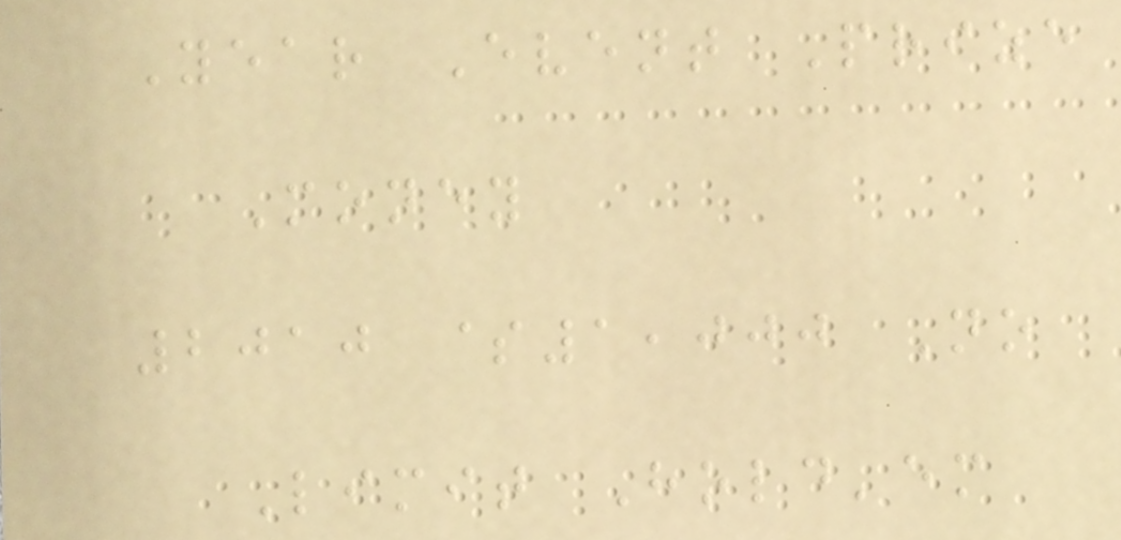Year Event Prize
Money
2010 $1,000 No
Limit Hold'em
